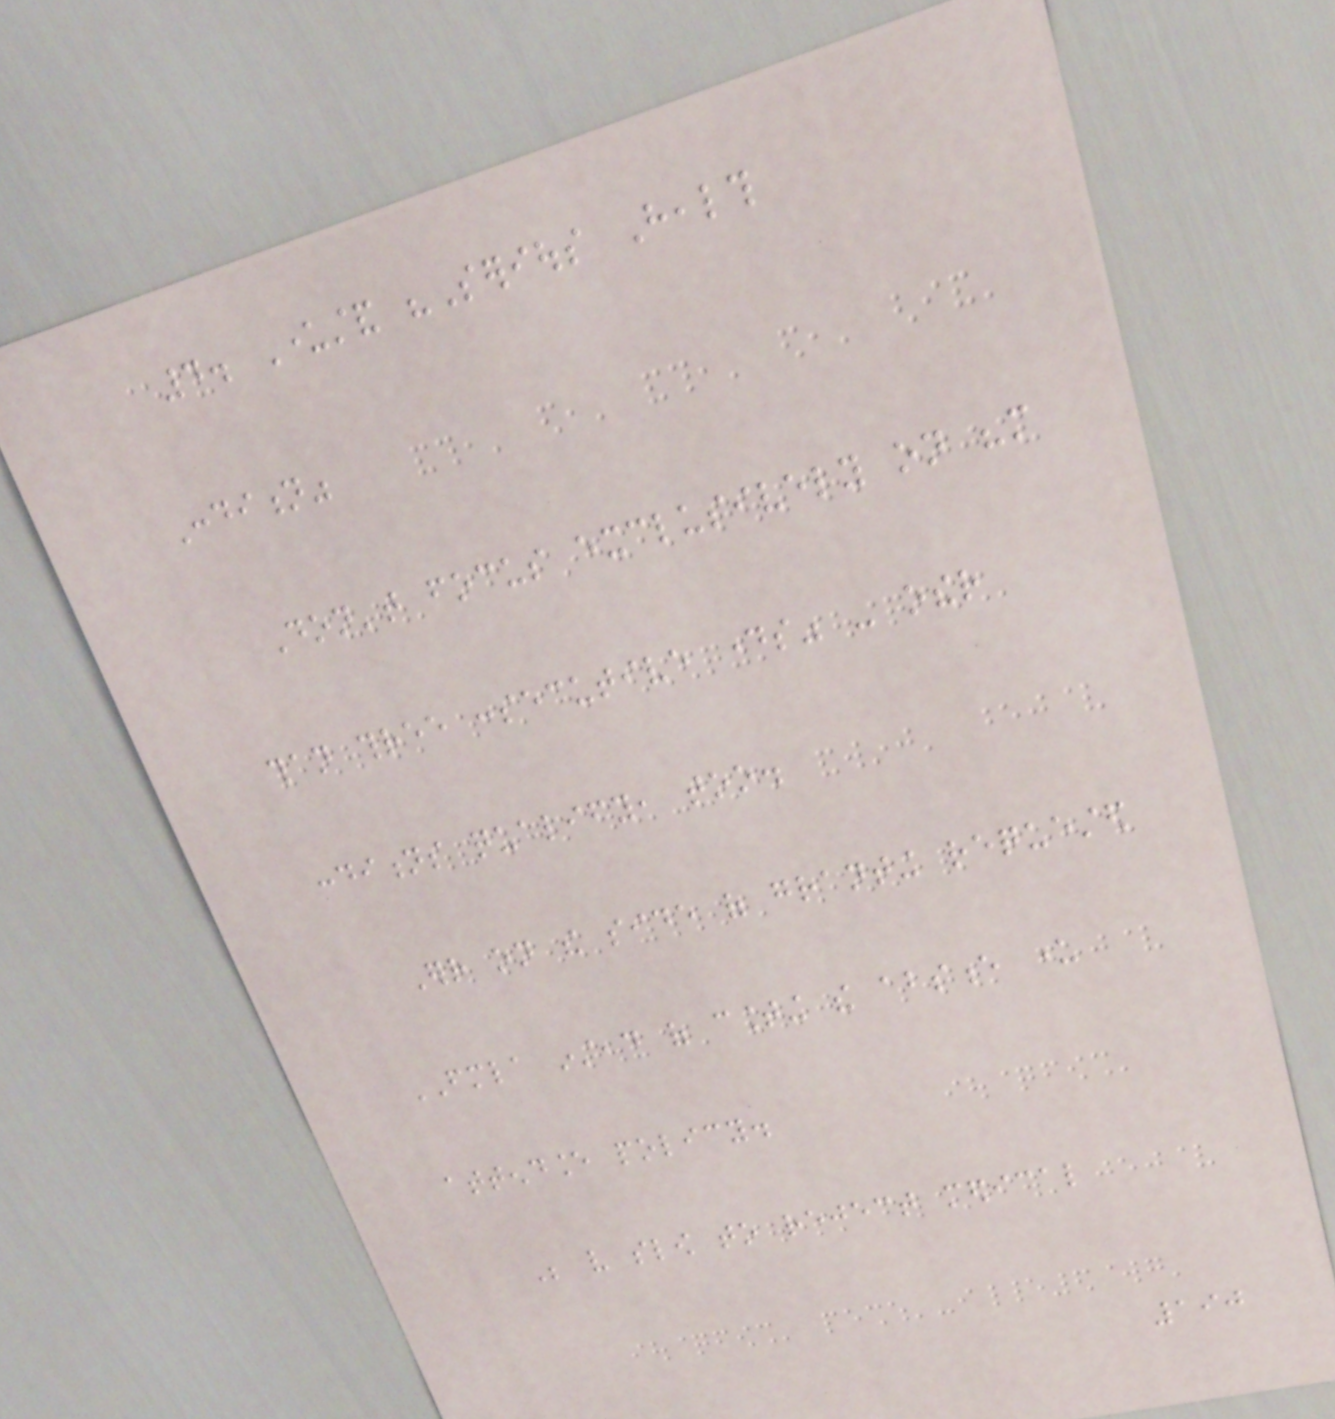4. Understand "Serious Health
Condition"
Don't focus exclusively on "more
than three consecutive days" - other
conditions qualify, too.
Err on the side of granting requested
FMLA instead of counting the absence under
attendance policy.
Be very slow to reject medical
190
